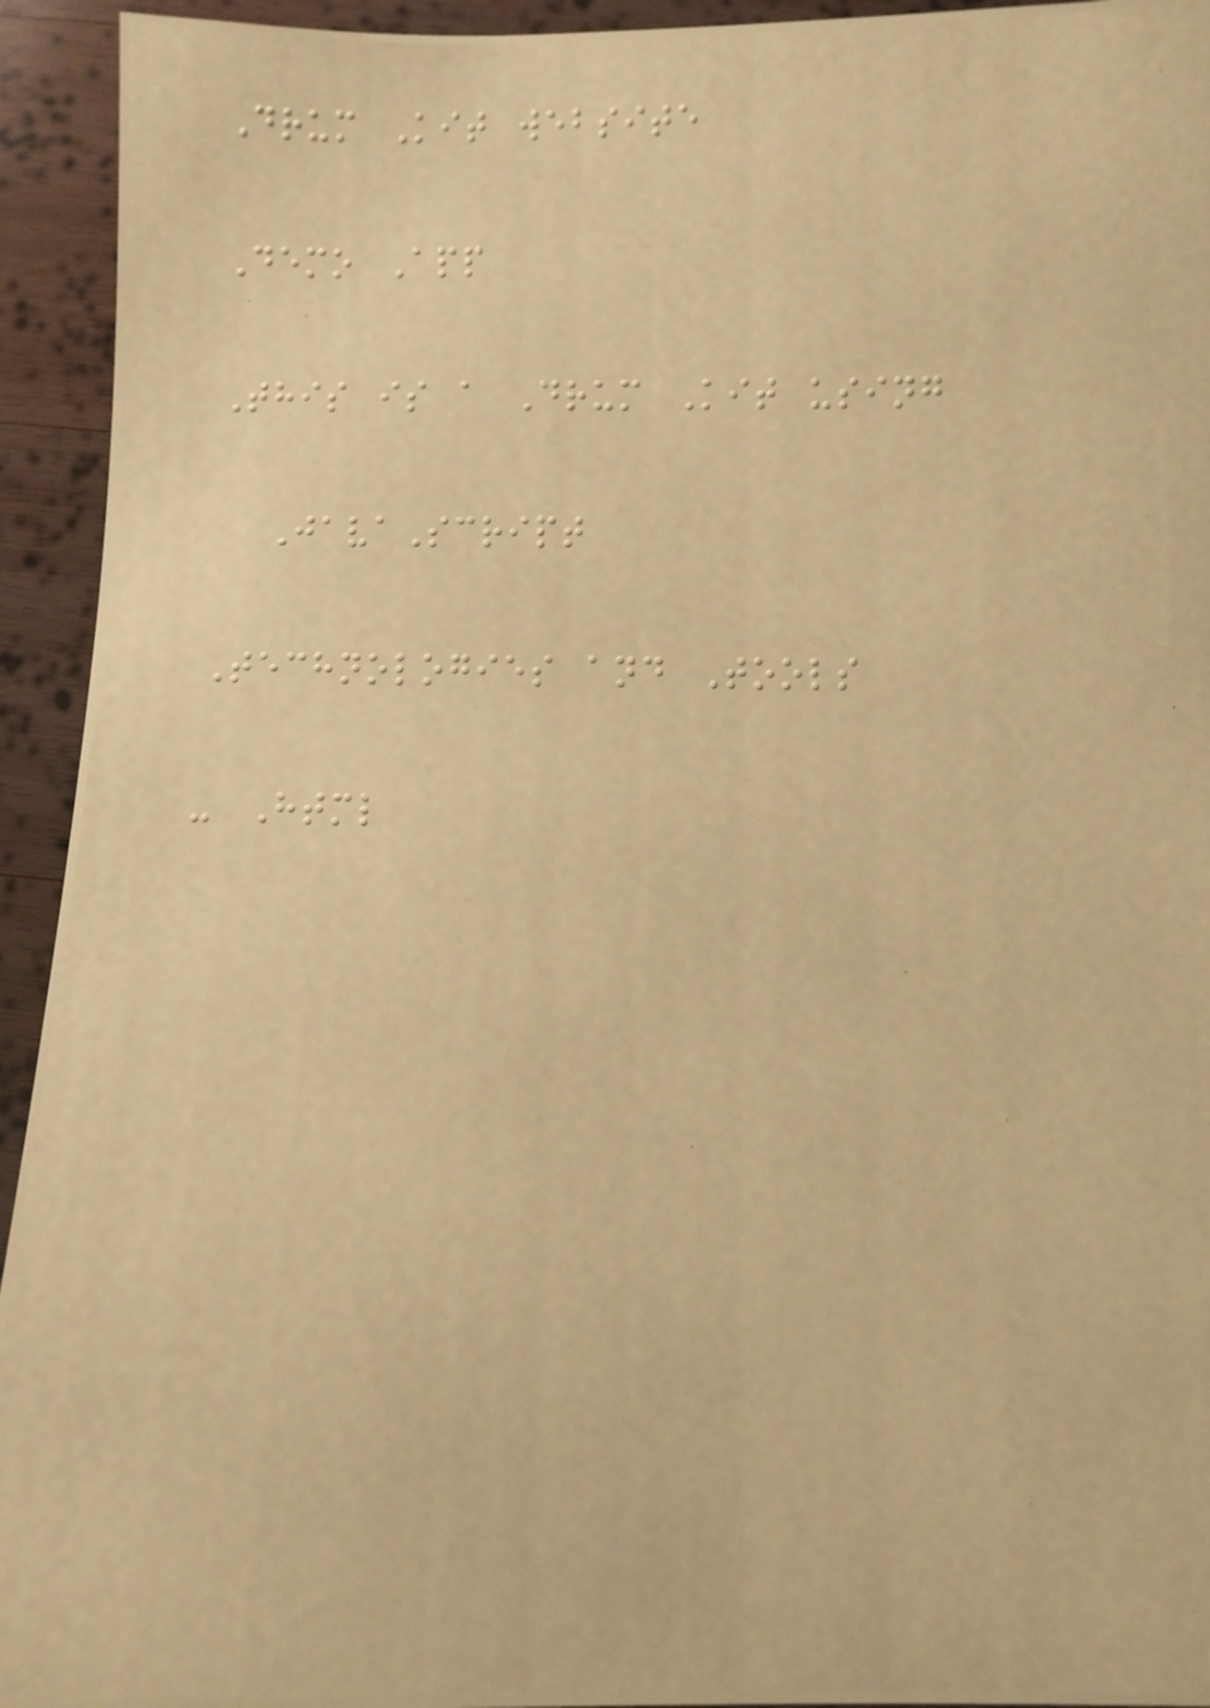Drum Kit website
Demo App
This is a Drum Kit using
JavaScript
Technologies and Tools
- Html
